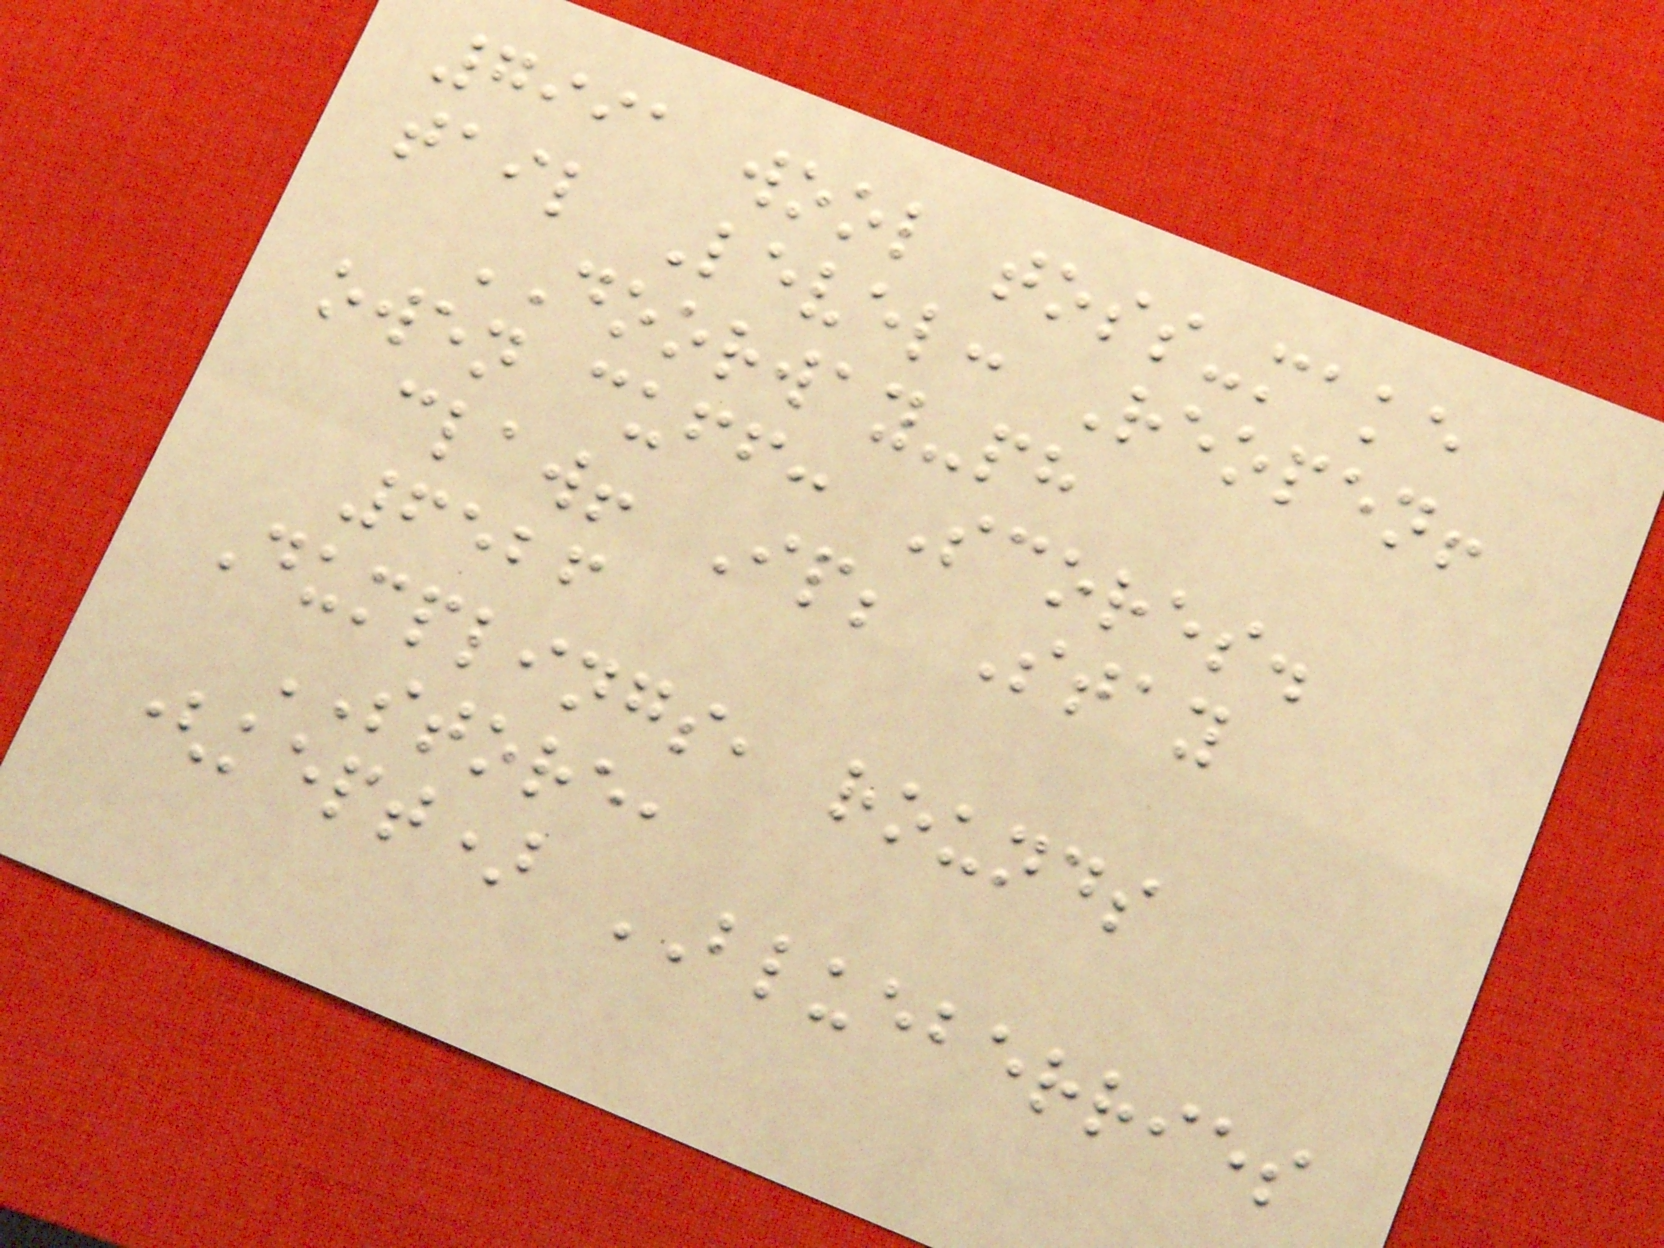7991 wool toss-make
tail Level: Reopen!
DOORWAY-ph
owen cuff: Scores.
claw! Ip; Stay
6526
Dumplings, rounds
STORE,
(kept) BLUEBERRIES
